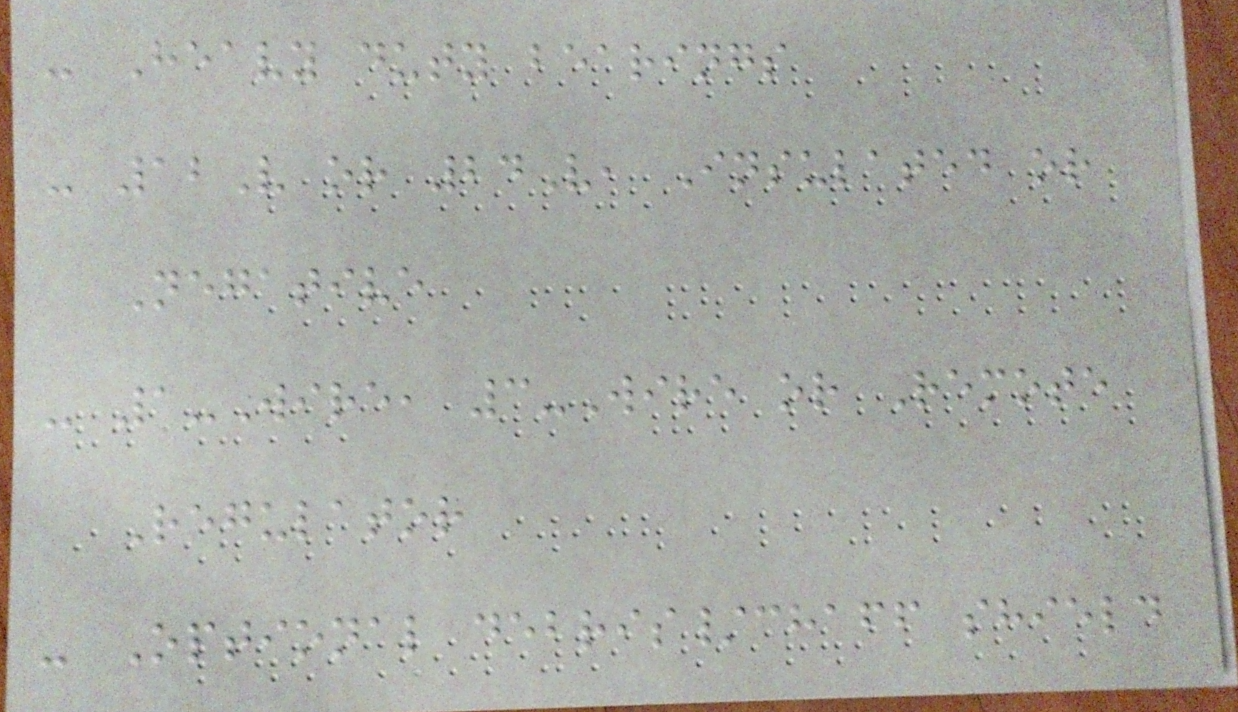- Heavy duty bearings
- 12V or 24V, Insulated or
Negative
- 1-Wire, 3-Wire or Remote
Regulator
- Optional debris/chaff shield
